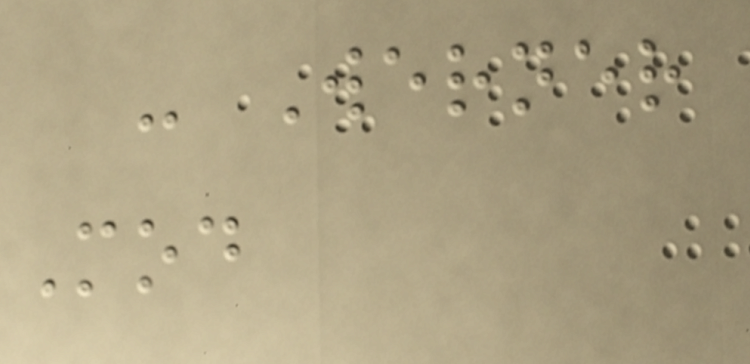- Werner
Mod
